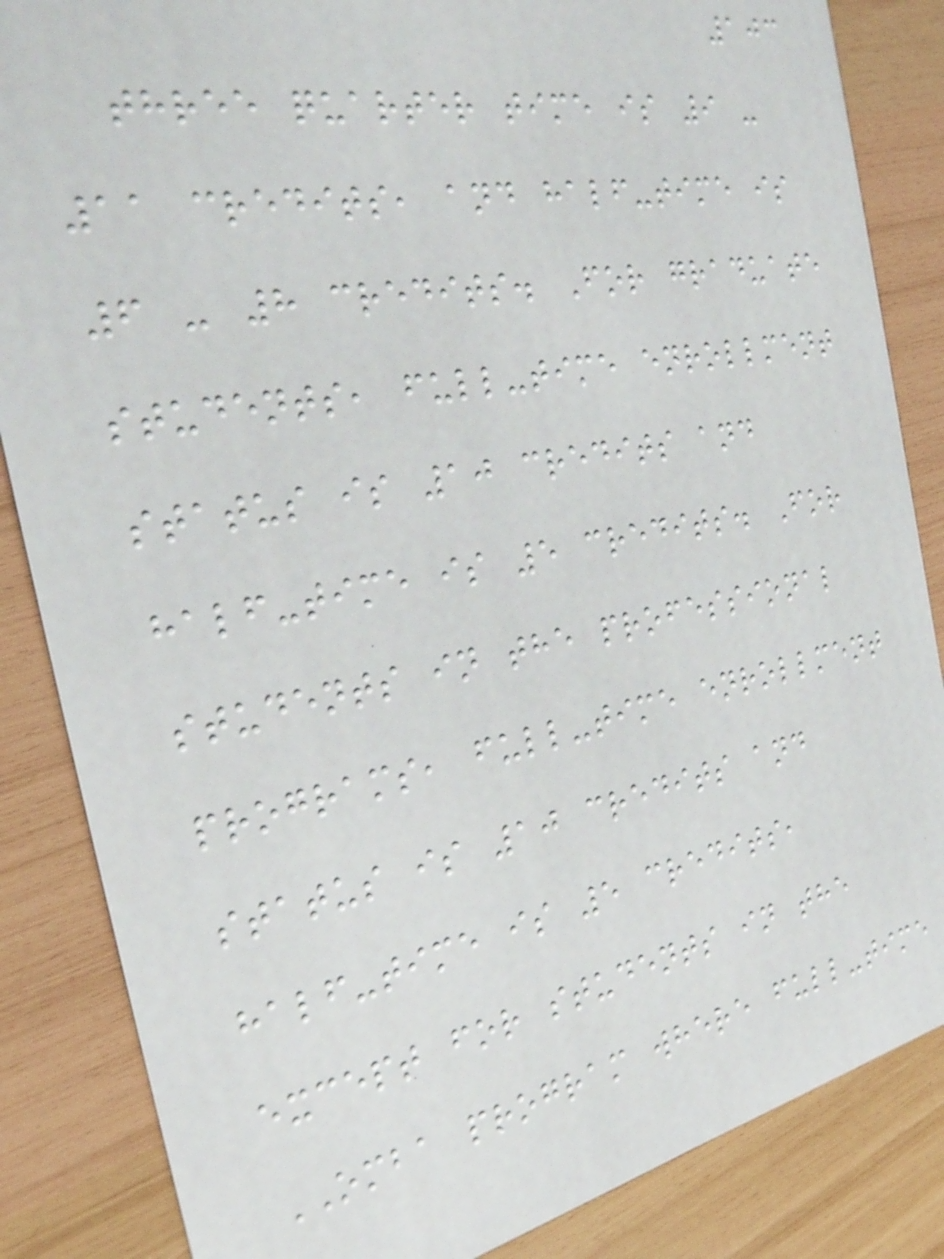103
three quarter time is 9 -
11 credits, and half-time is
6 - 8 credits. For graduate
students, full-time enrollment
status is 10 credits and
half-time is 5 credits. For
students in the professional
programs, full-time enrollment
status is 10 credits and
half-time is 5 credits,
except for students in the
OMBA program where full-time
